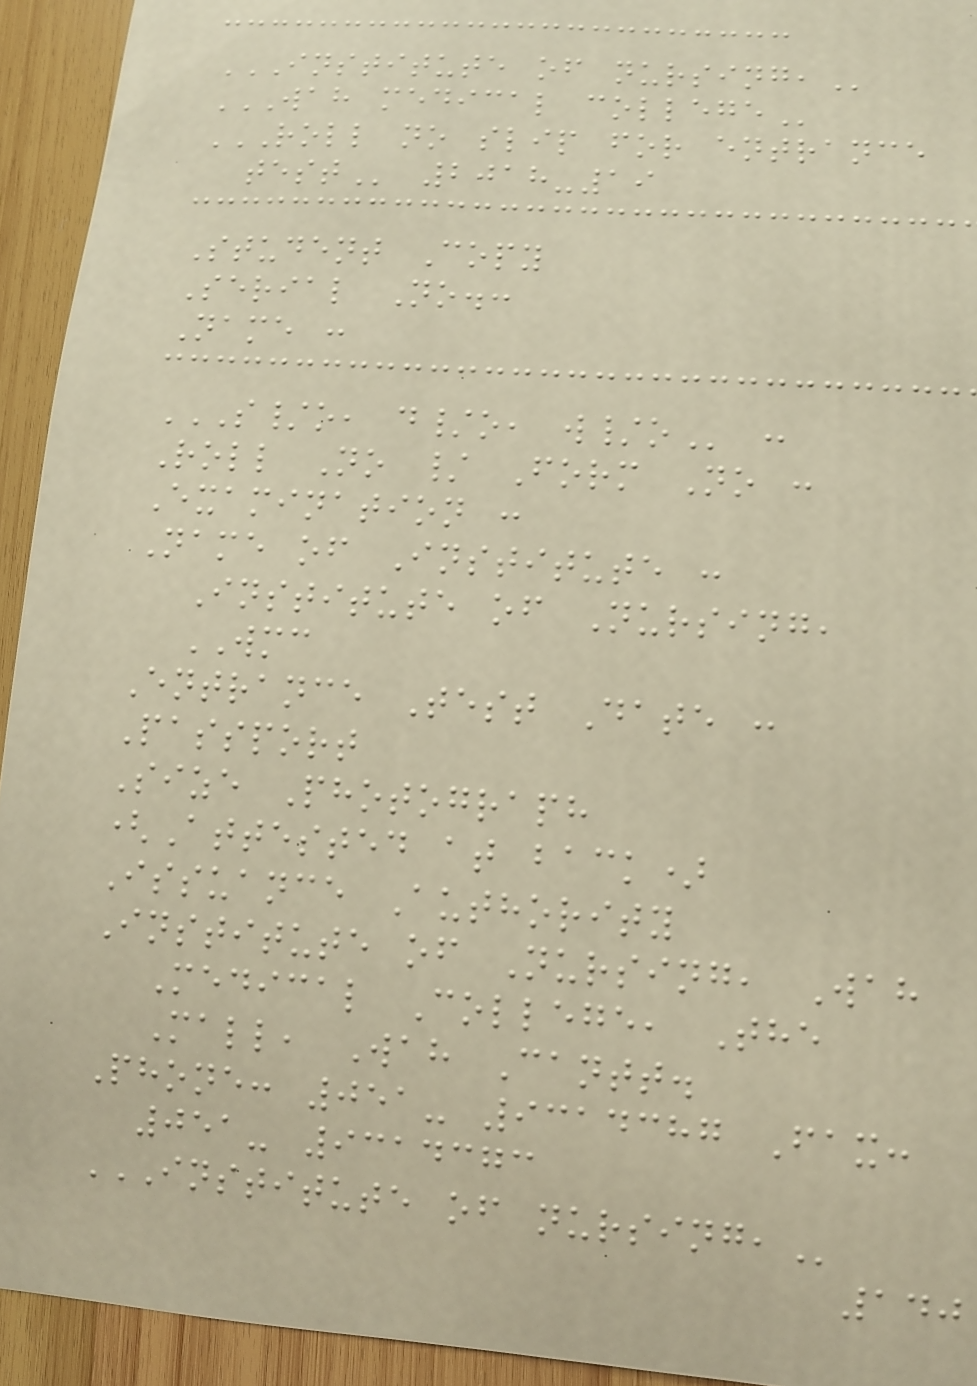INSTITUTE OF NURSING,
WAH MEDICAL COLLEGE
ROLL NO SLIP FOR ENTRANCE
TEST 2018-19
Student Copy
Serial No.:
Name :
S/O, D/O, W/O :
Roll No / Form No :
Examination :
Name of Institute :
Institute of Nursing,
WMC
Entrance Test Date :
Passport
Size Photograph
(Attested at back)
Issuance Authority
Institute of Nursing, Wah
Medical College, The
Mall, Wah Cantt.
Phone: 051- 9314387 Fax:
051- 9314373
INSTITUTE OF NURSING,
140
